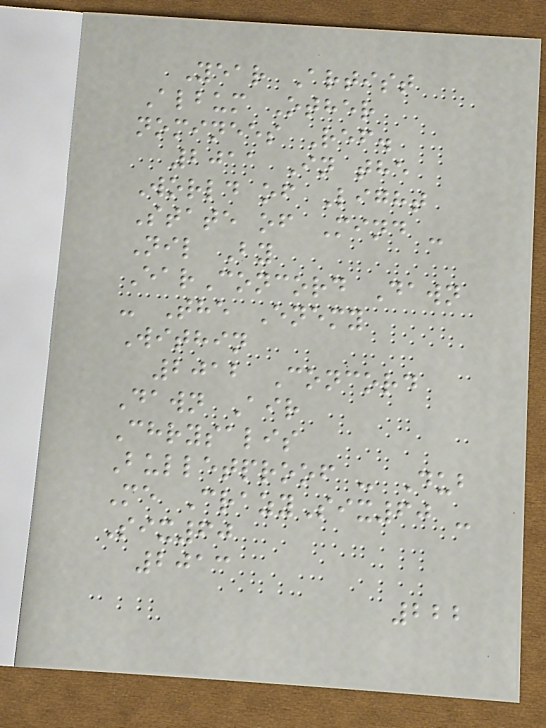Year Artist
Album Other
nominees Ref.
2011 In the
World of Light
State of Mind -
Nil By
EarConcord Dawn
- The Enemy
Within
2012 Concord
Dawn Air
Chrysalis
Bulletproof - Dub
Me CrazySix60 -
Six60
2013
222
